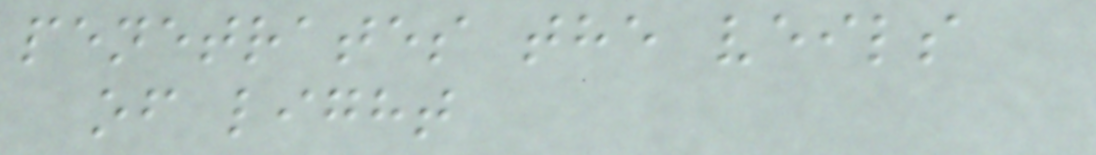penetrates the veils
of light
